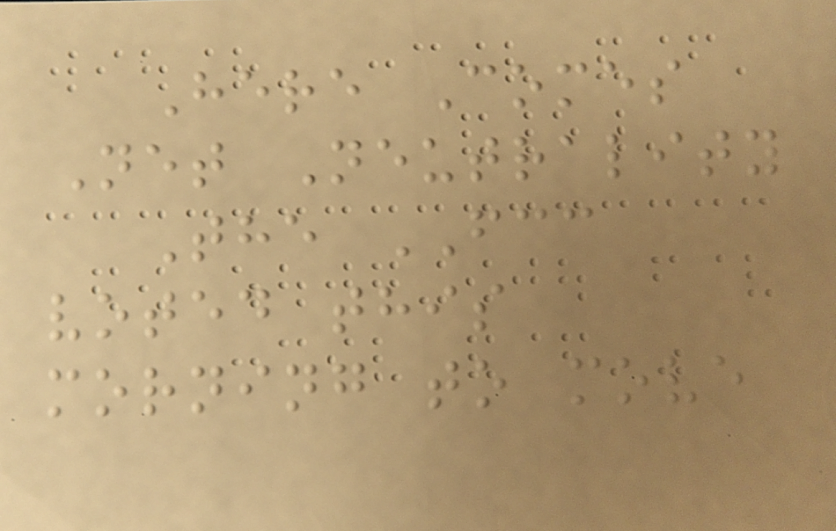Here Comes
Net Neutrality
The FCC
voted this
morning to move
